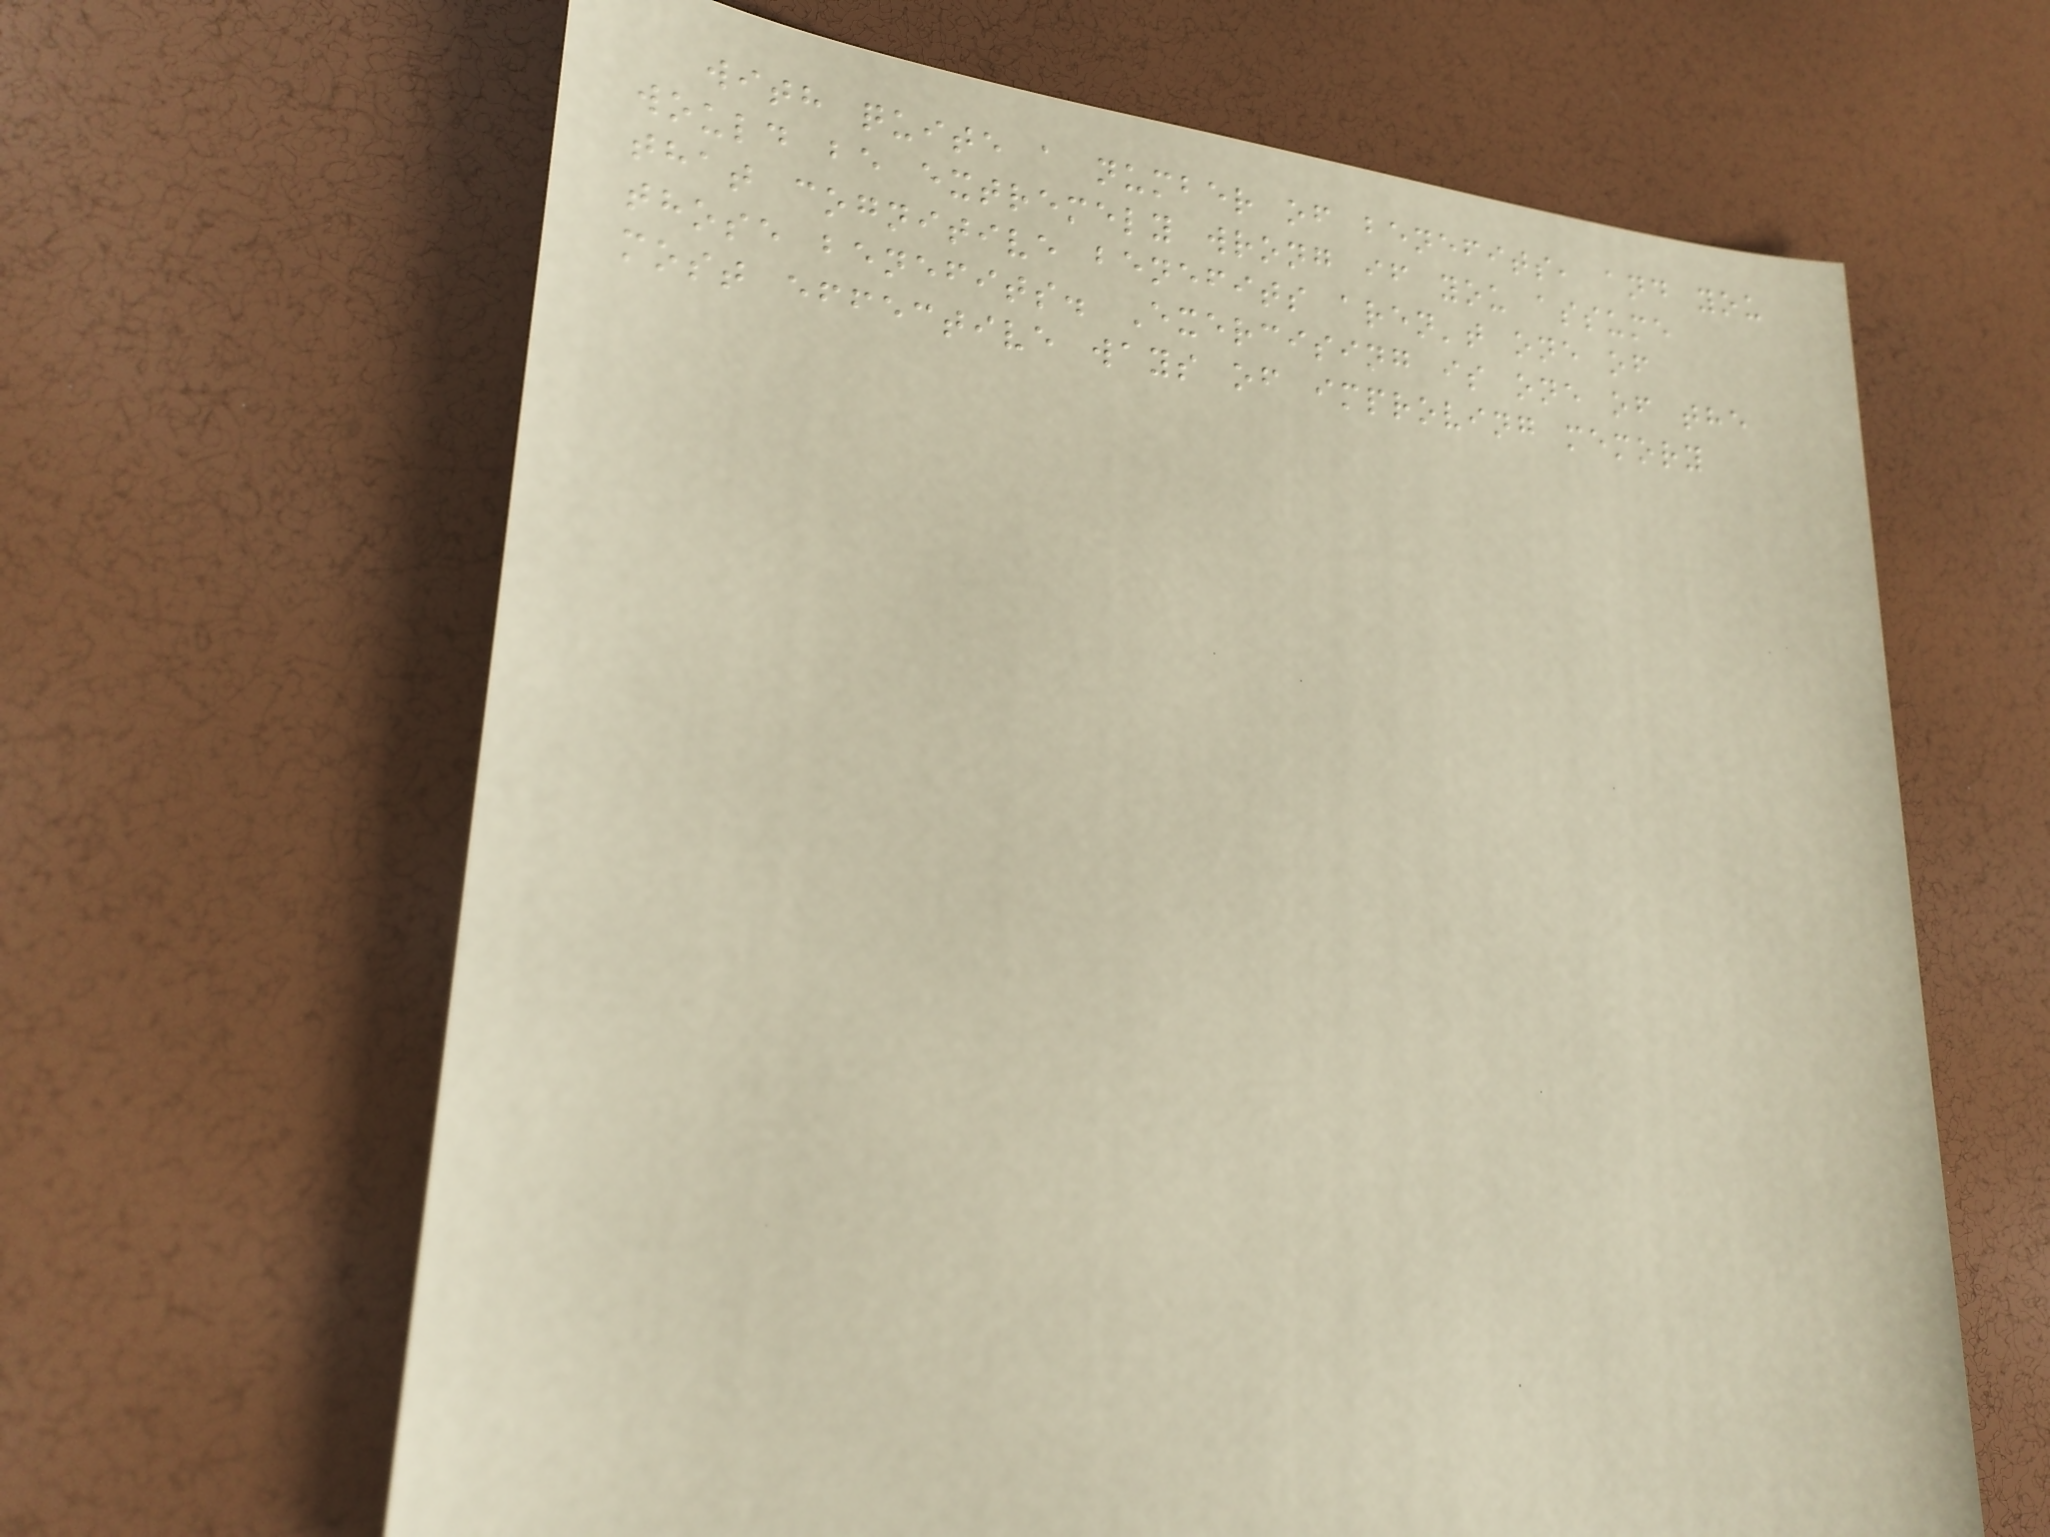with quite a number of benefits, and you
would be extremely wrong if you assume
that cognitive benefits aren't one of
those benefits. Exercising is one of the
most effective ways of improving memory
